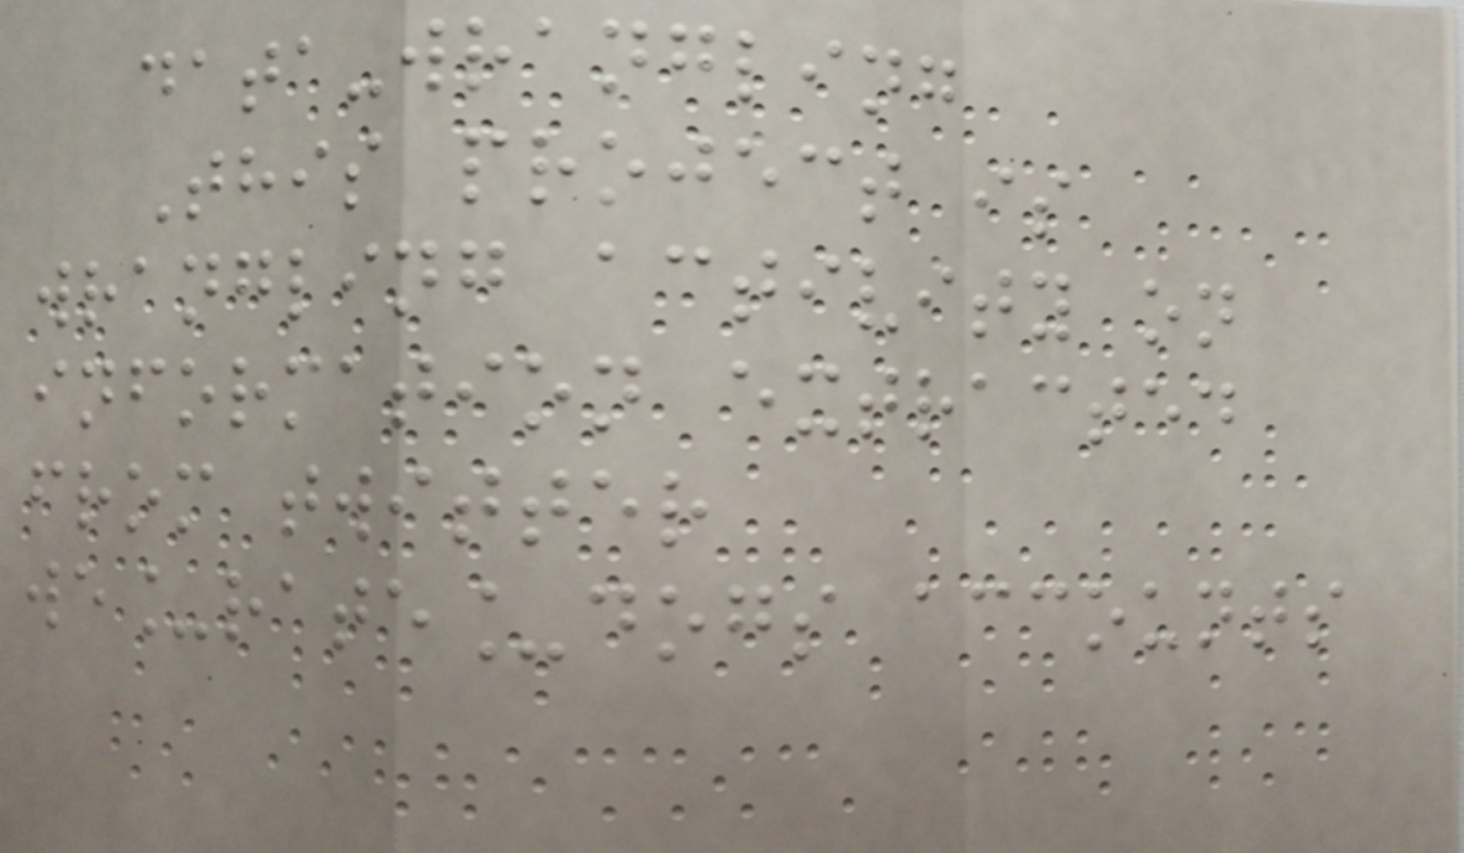data-wrangling
This project is
wrangling activity on
information extracted
from twitter
we_rate_dogs accounts
